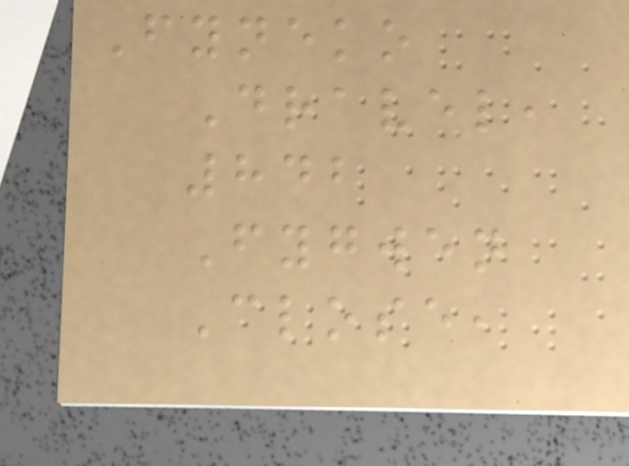Fyneko
Dravel,
842
Fygwen
Close,
